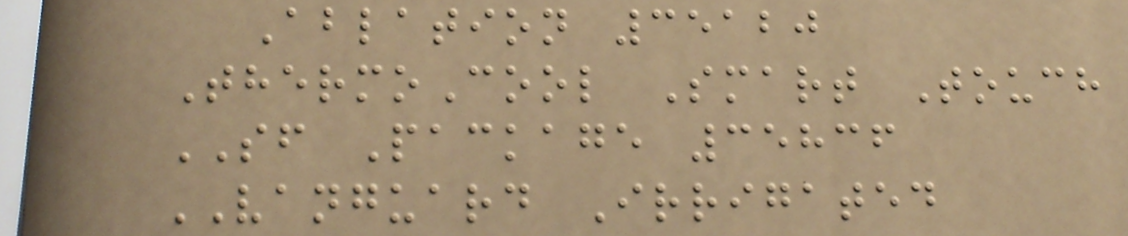Ablation 35120
ThermoCool Smart Touch
SF Package 35836
VANGUARD Irrigated
